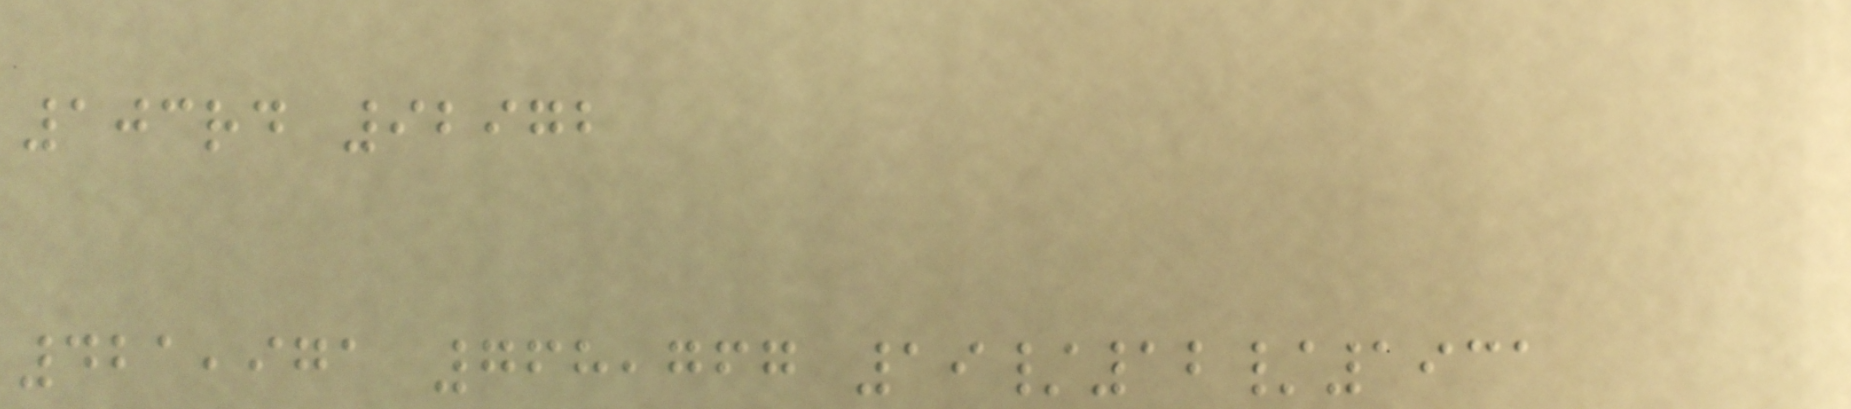103rd 92972
421,971 768,767 19/12/1931
